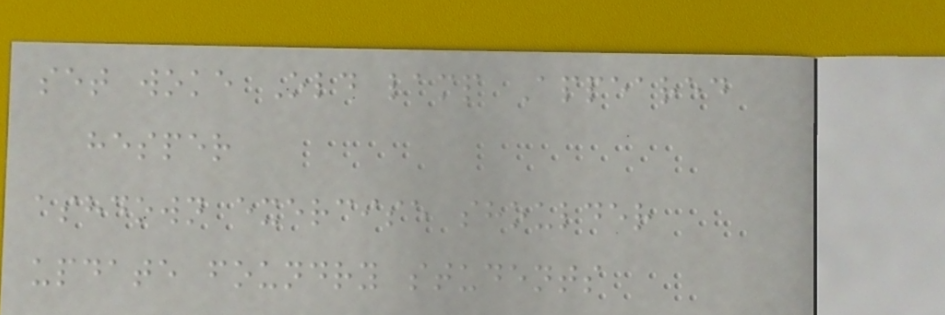set woke Old lamp Appeared
hesper
ashdown exercise shoulder
update foundry students
